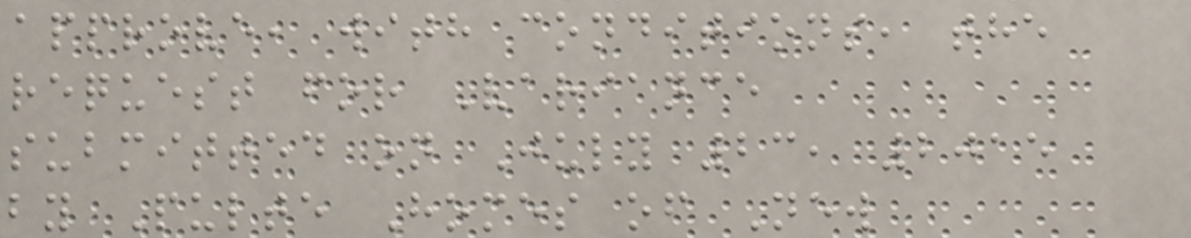approve, with conditions, the
request for Variance
submitted on July 23, 2015
by Pulte Homes of New
